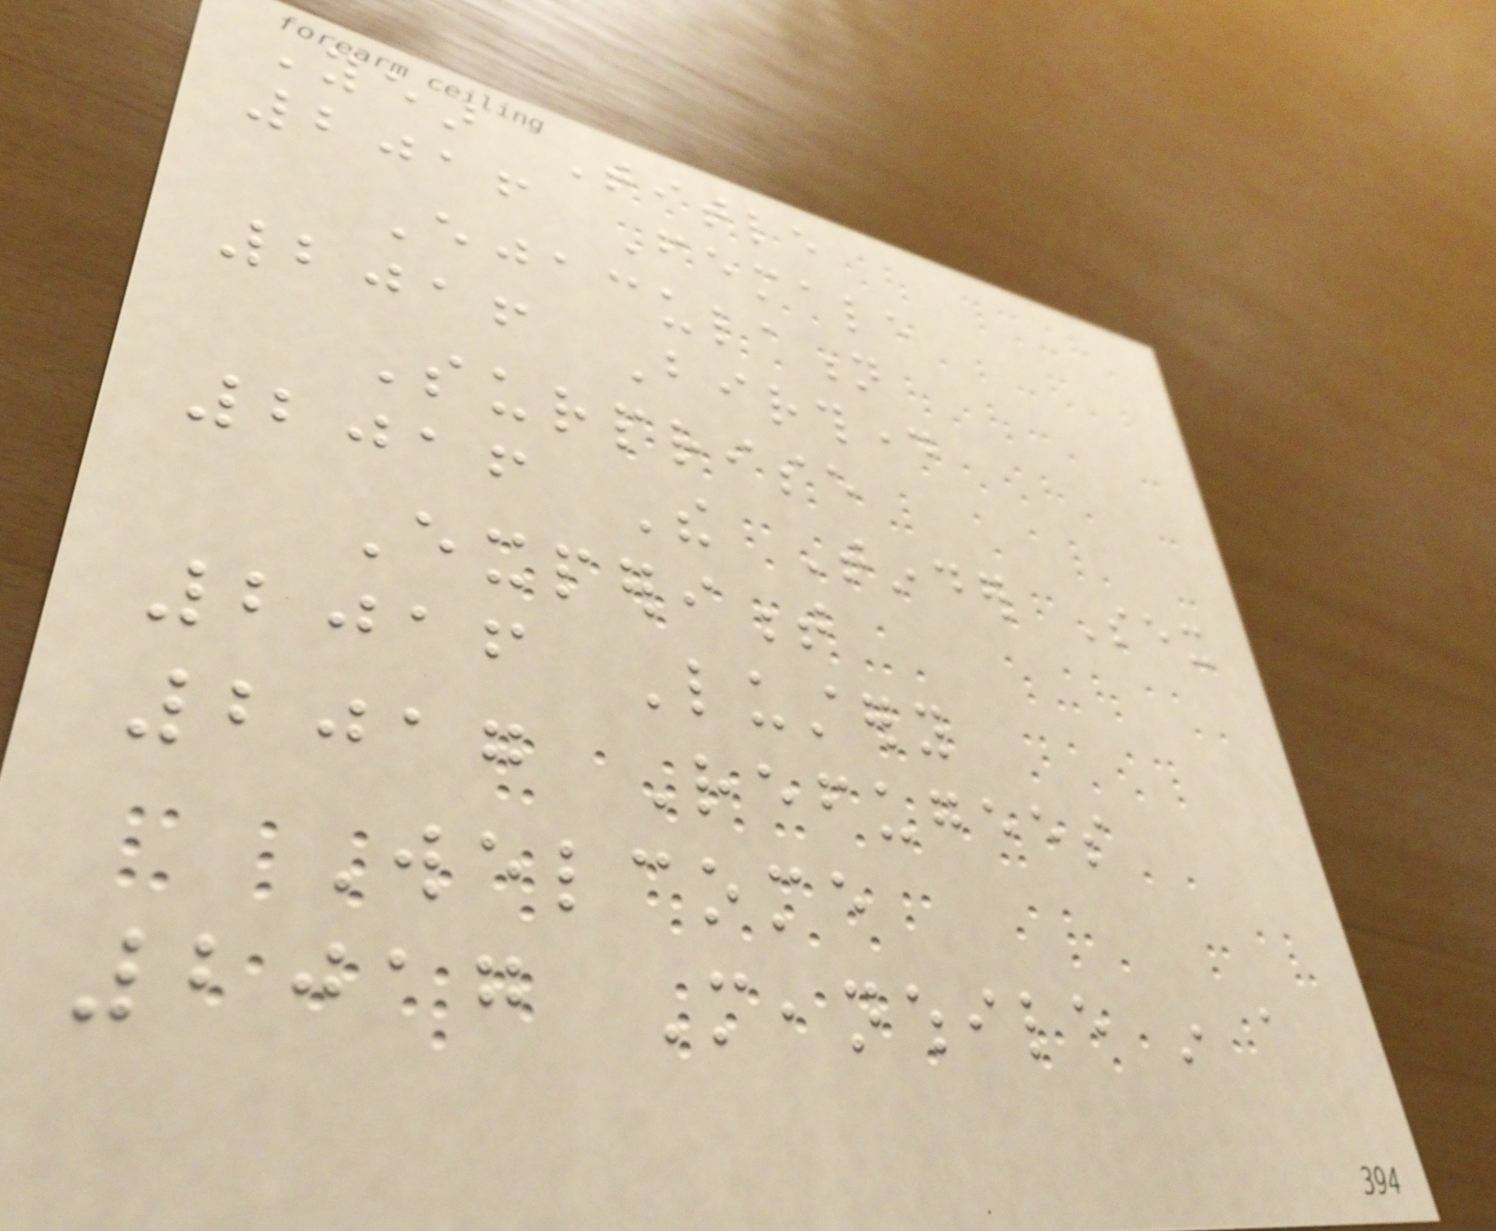Year Title
2016 Female
Ejaculation
2016 Birthday
Surprise
2016 The Tinder Sex
Experiment
2016 Lustery
2017 Refugees
Welcome
2017 Meanwhile in a
